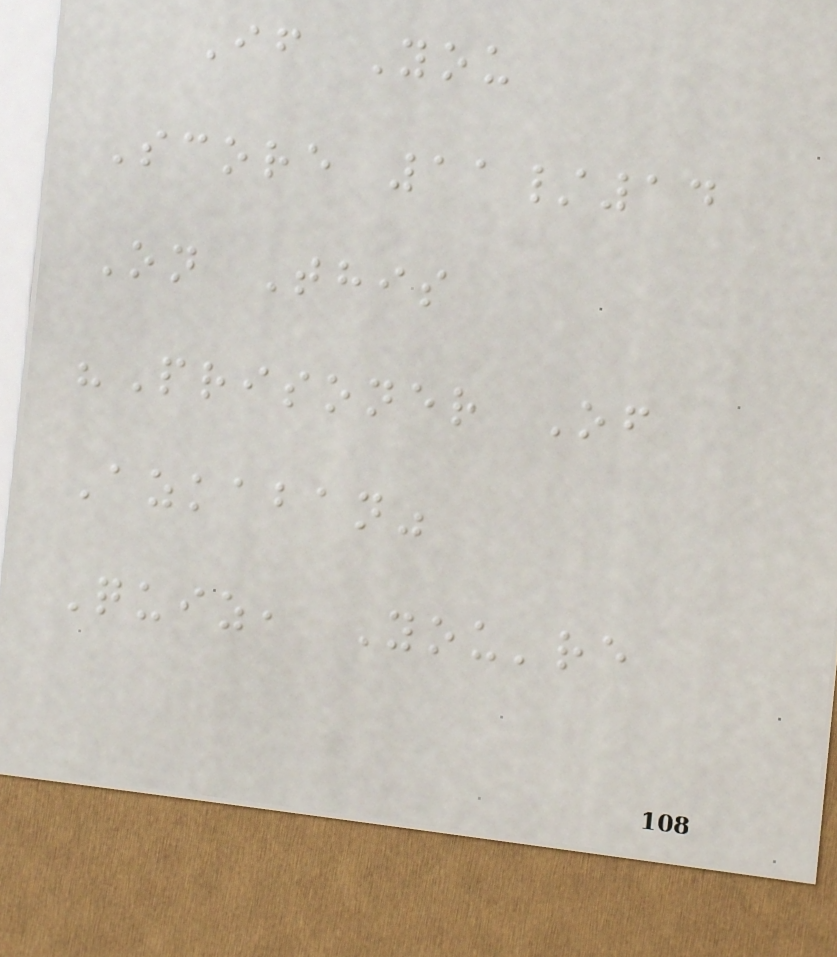If You
Score 11/14
On This
"Prisoner Of
Azkaban"
Quiz, You're
